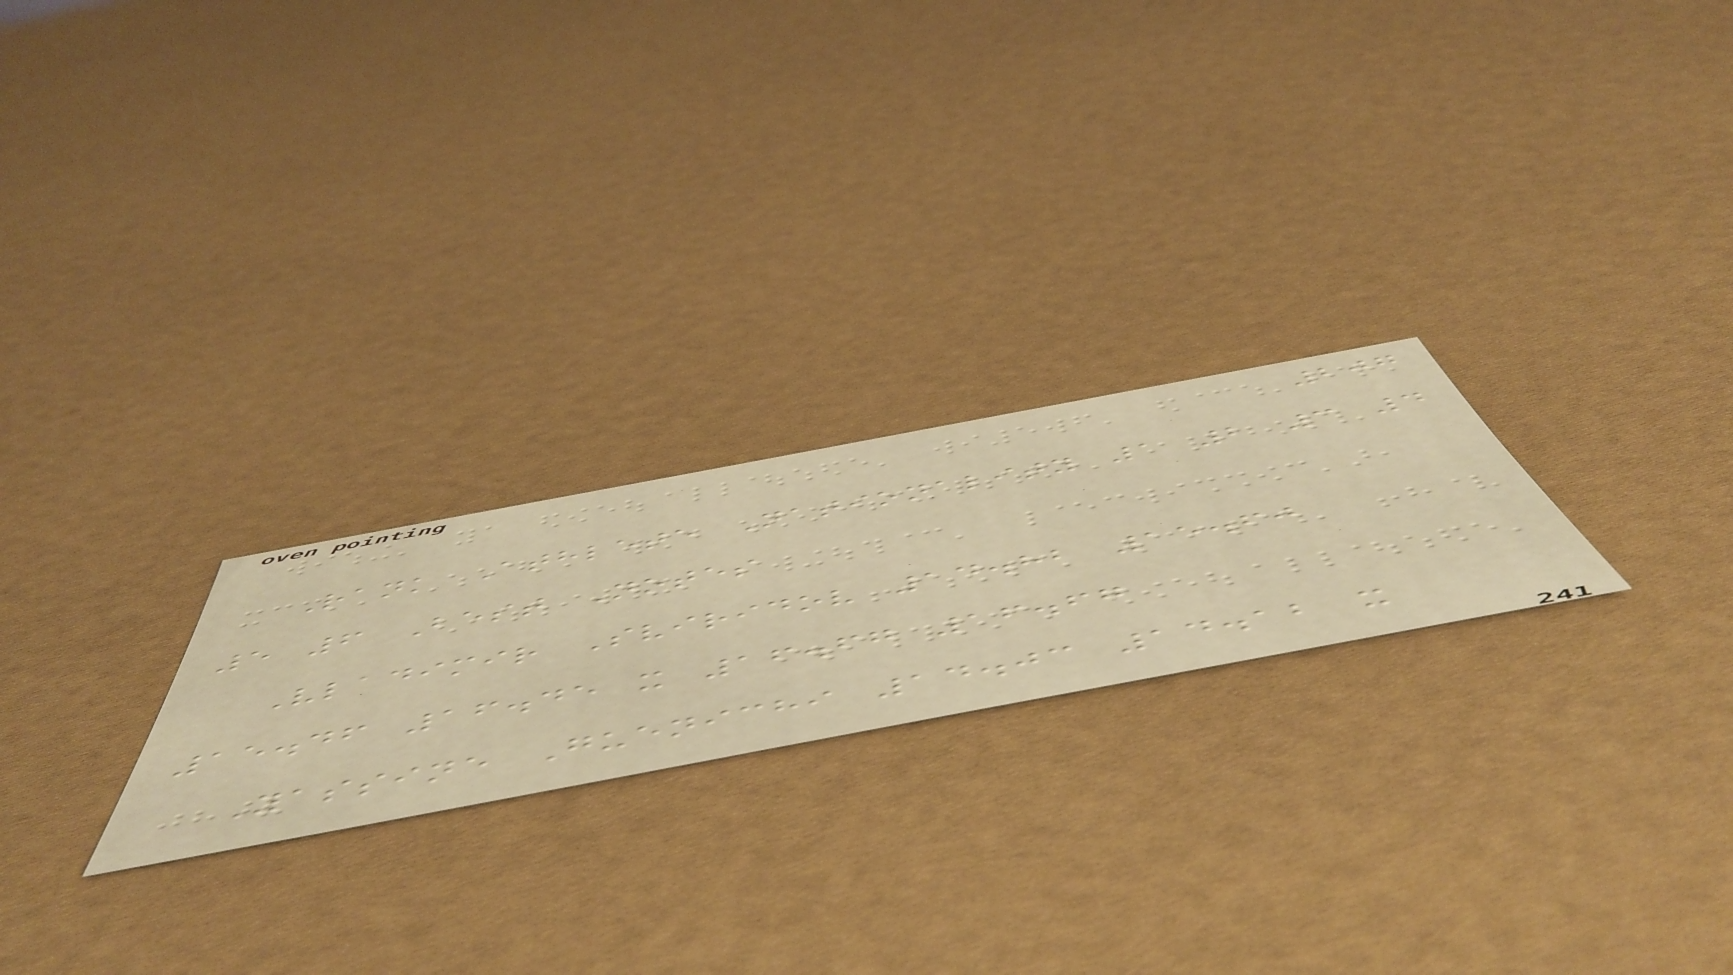207
Rank Athlete Nationality 1 2 3 4
5 6 Best Notes
Vladimir Sviridov 14.82 15.60
15.46 16.45 x 16.67 16.67
Yassine Guenichi 14.03 14.12 x
